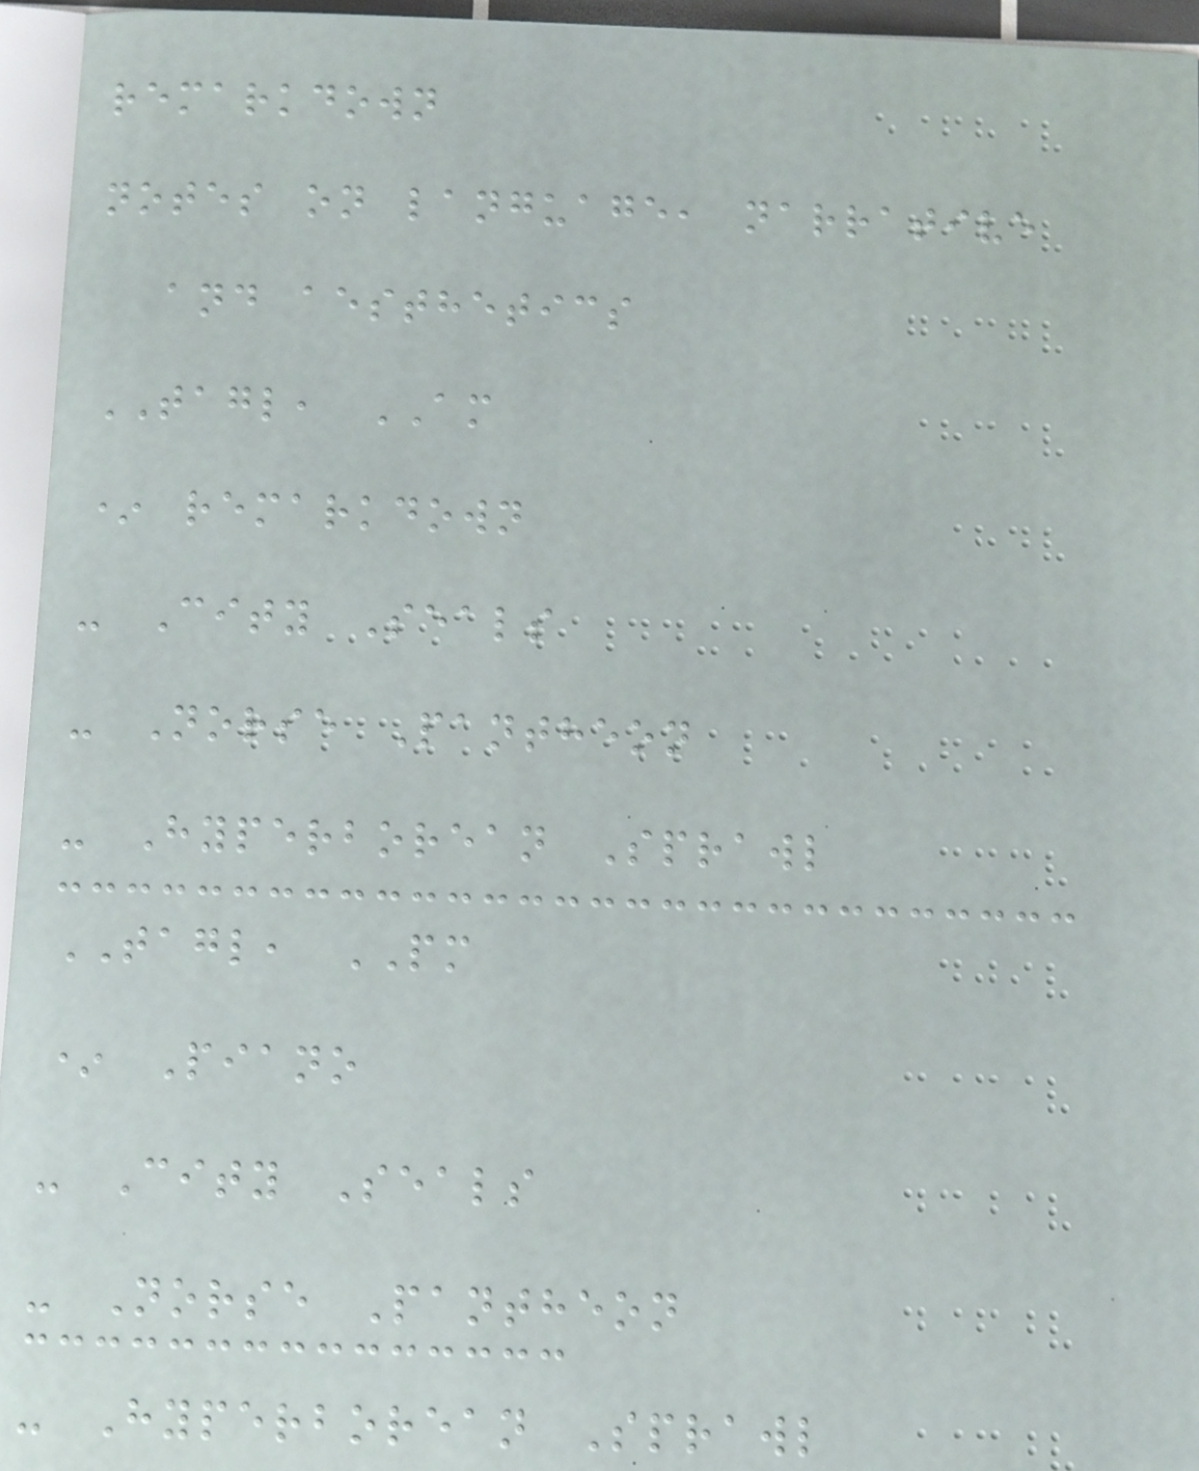remarkdown
notes on language, narrative
and aesthetics
TAGL, AM
* remarkdown
- City Seals
- Norse Pantheon
- Hyperborean Sprawl
TAGL, PM
* Piano
- City Seals
- Norse Pantheon
- Hyperborean Sprawl
